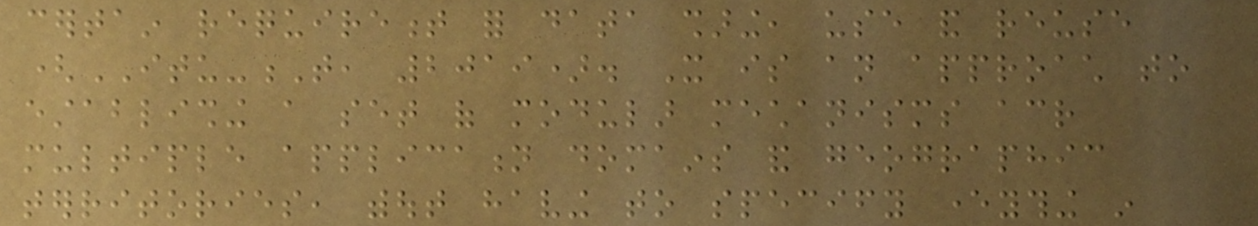certain requirement for data sharing, use and reuse
(ITU-T, 2019). It is an approach to
establishing a set of modular mechanisms across
multiple application domains and geographic
territories, without having to specify everything in
